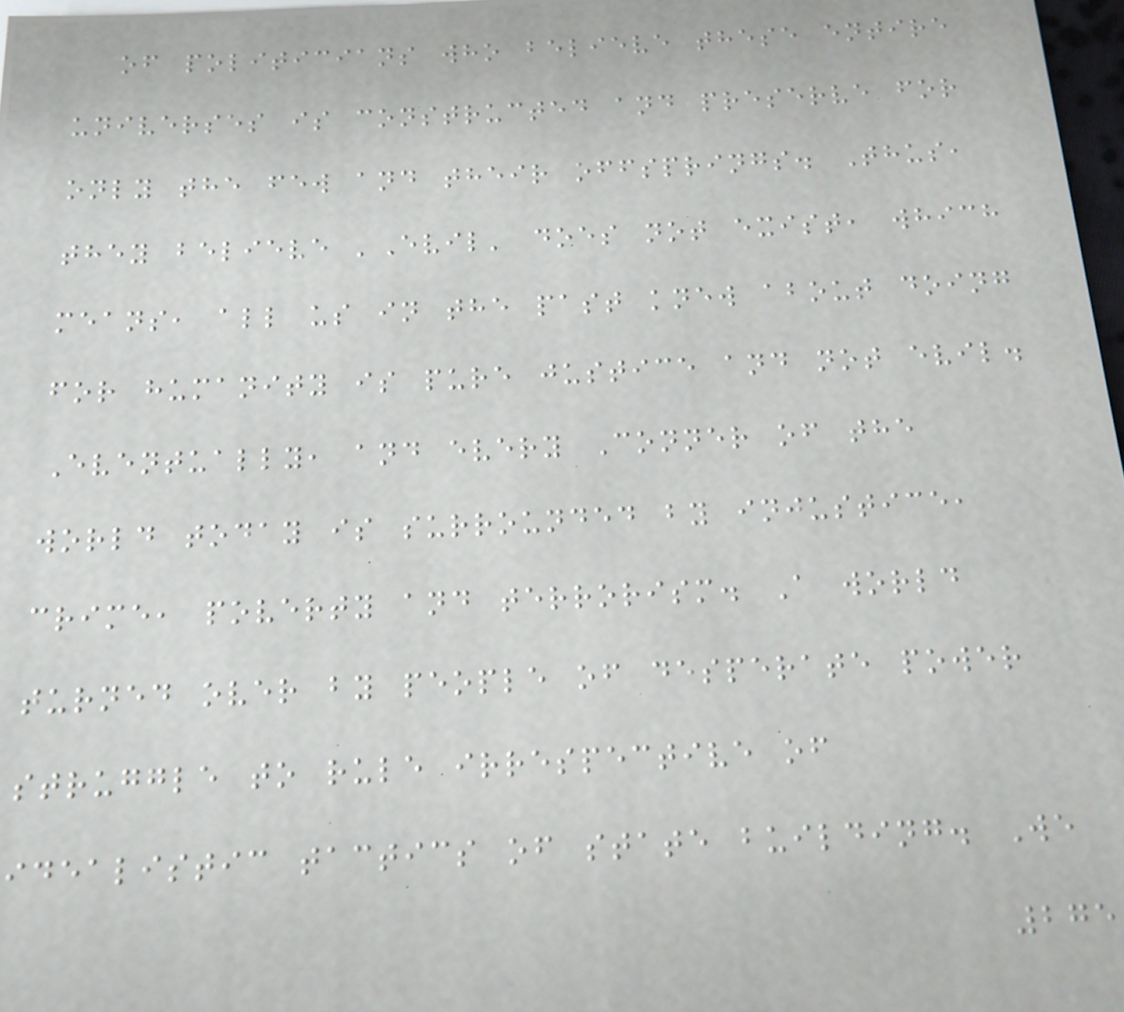of politicians who believe these entire
universes is constructed and preserve for
only the few and their offsprings. Thus,
they believe 'Evil' does not exist, which
means, all us in the past knew about doing
for humanity is pure justice and not evil.
Eventually, and every Conner of the
world today is surrounded by injustice,
crime, poverty and terrorism. A world
turned over by people of desperate power
struggle to rule irrespective of
idealistic tactics of state building. We
275
